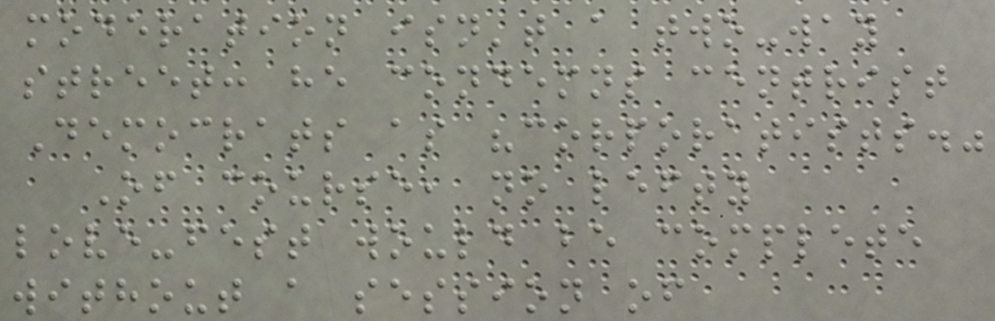moderation isn't a two-way
street: he condemns centrist
Democrats as "corporatists."
Of course, no lefty
love-fest would be complete
without a session of
